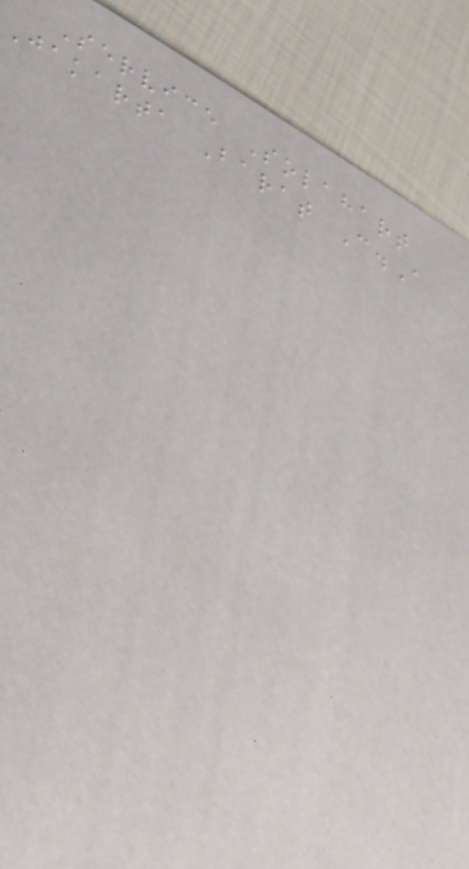Service Solahart
Jakarta Barat C.A
